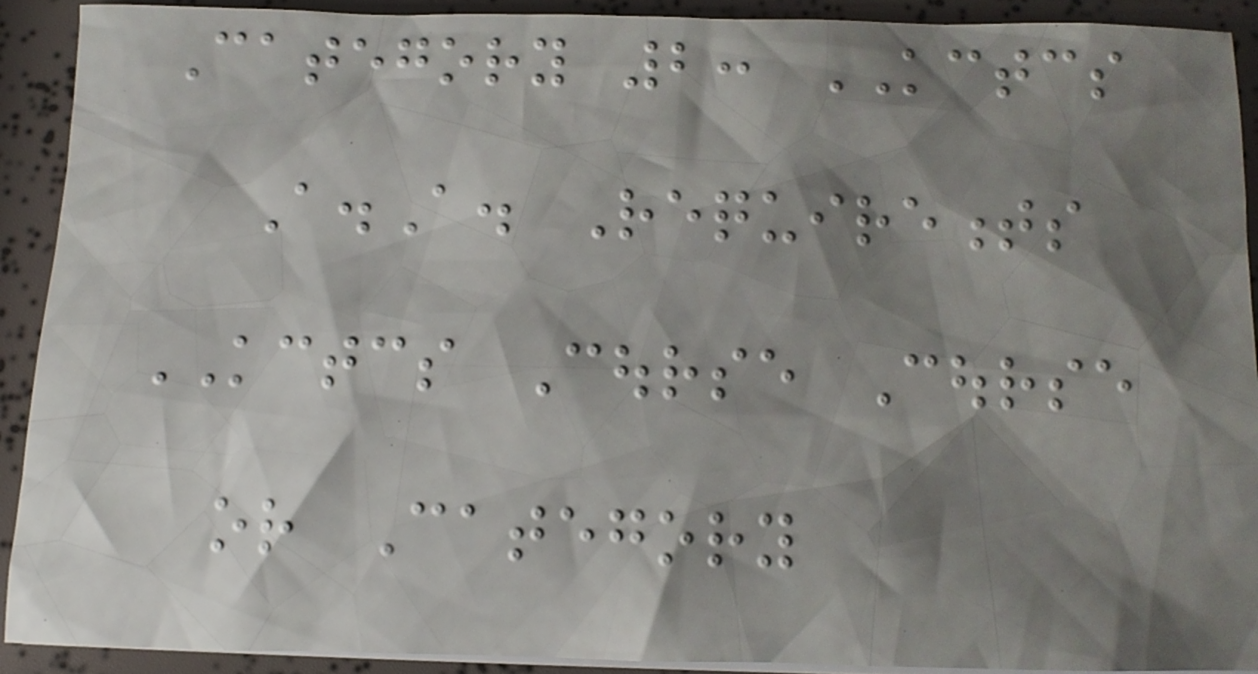Category 2: KCTCS
A.A. Requirements
KCTCS Course Course
or Category
